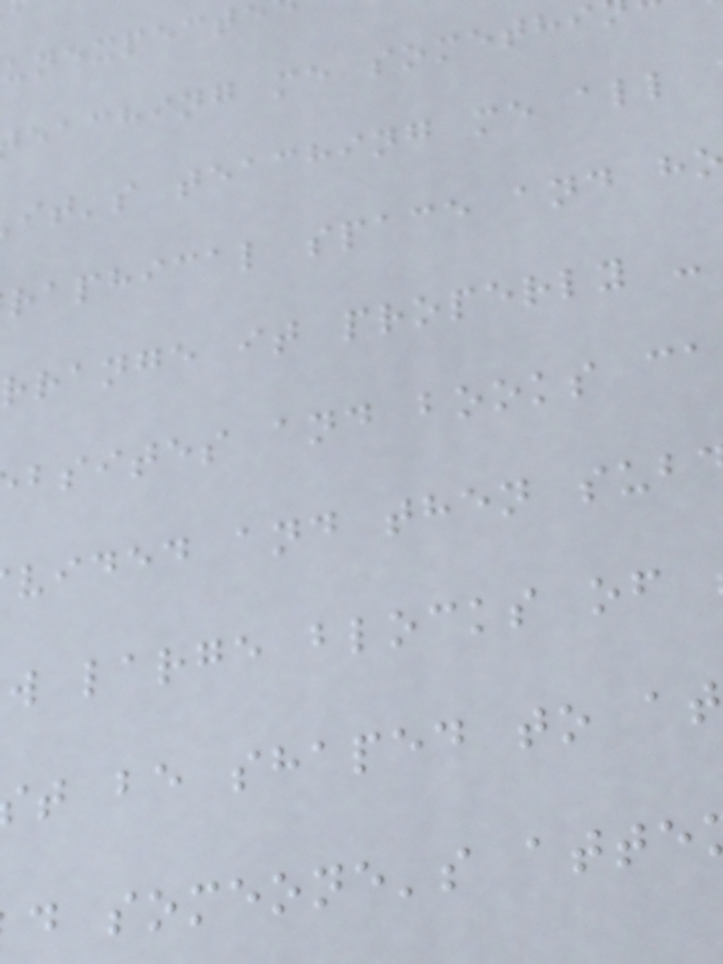unexpecte
eaching me somethi
it's teaching me all
raphical space and h
rrange it properly -
bsites and books ca
vided and then sub
w large blocks of
t be shaped to at
d someone's atte
